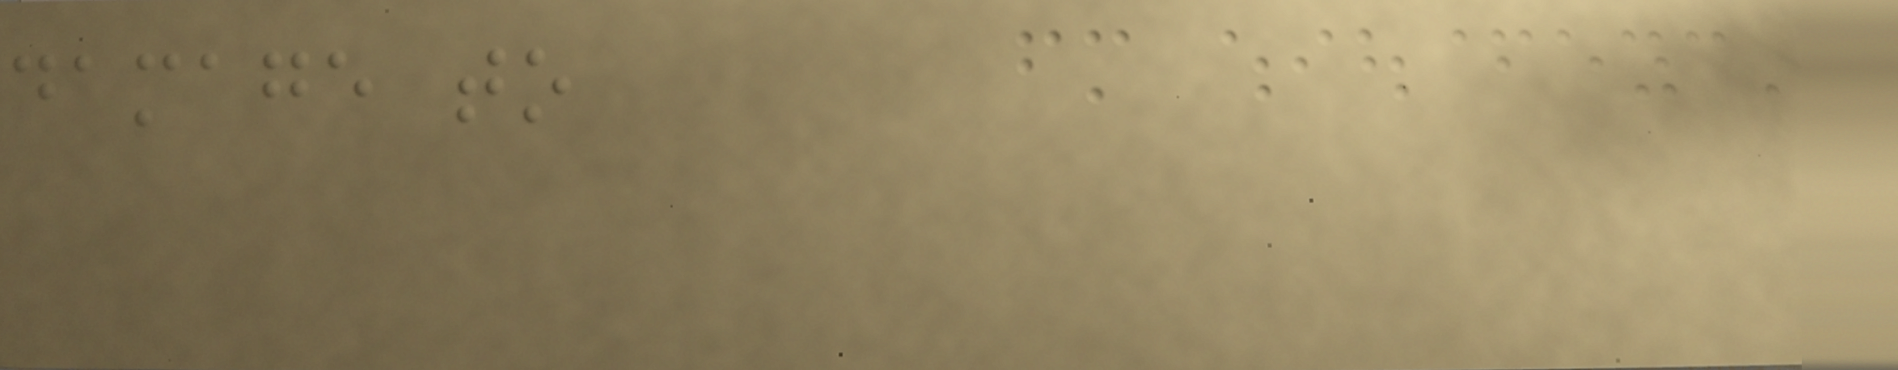damage to
